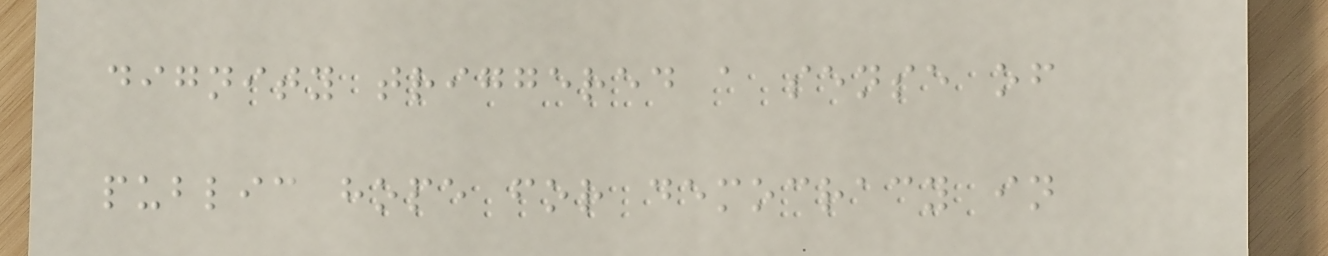dignity triggered a sense of
public hope for democracy in
